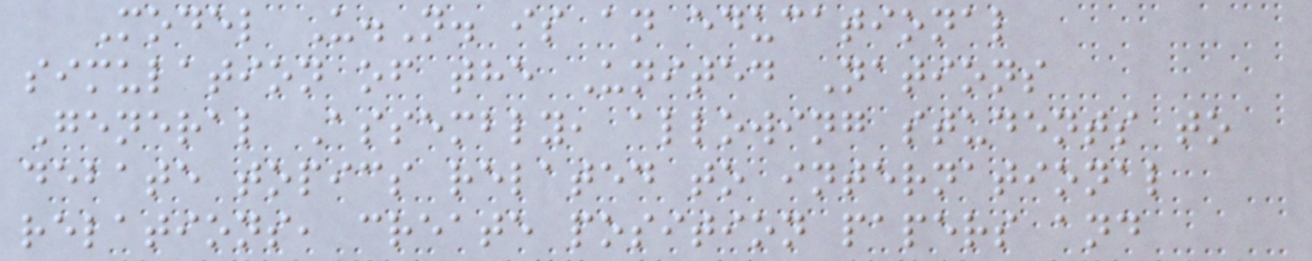Model U.N. is an educational
simulation of the United Nations
General Assembly, allowing students to
debate topics related to international
relations, create position papers and
